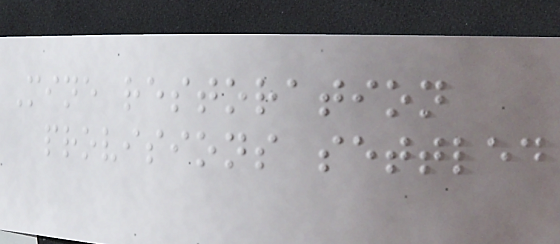Mine restoration
provisions settled
